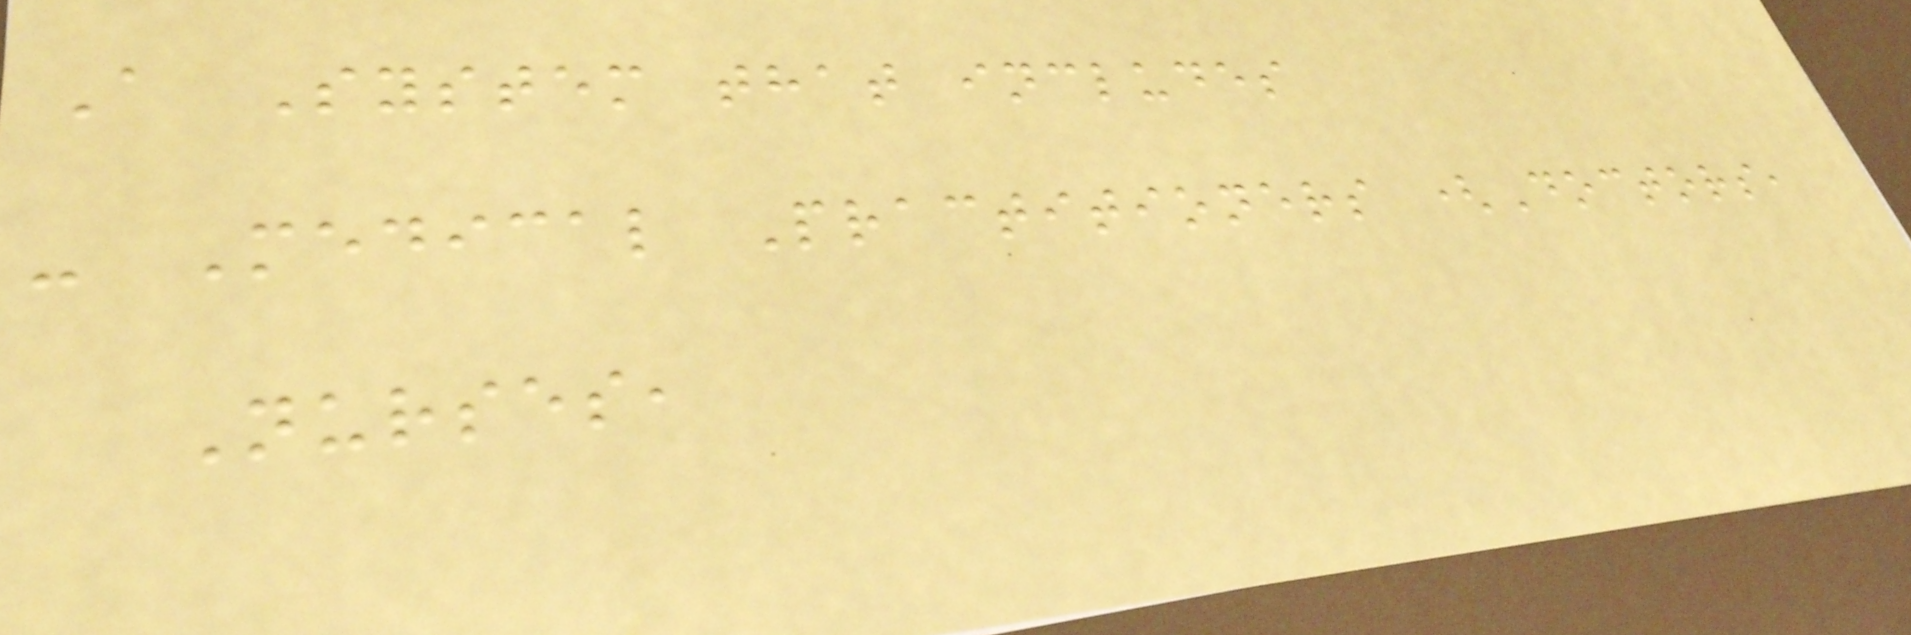A System that includes
- Medical Practitioners (Doctors,
Nurses,
